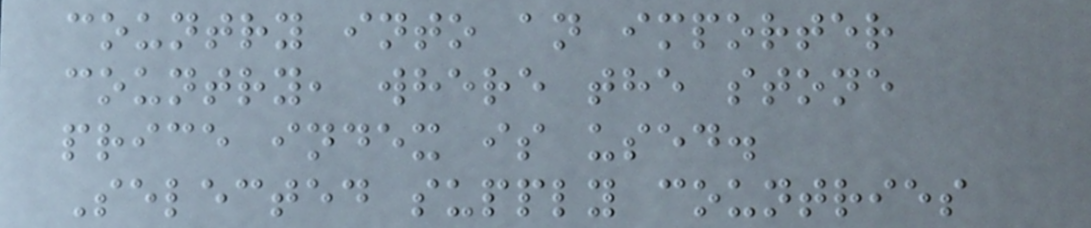country into an importer
country, where the stone
price index is used.
Selected supply countries
